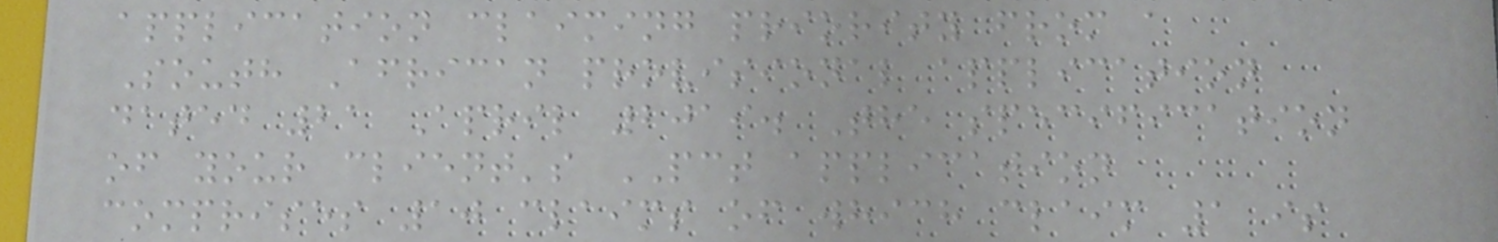application claiming priority from a
South African provisional application
dated 21 April 2019. The specification
of your client's PCT application
comprises 10 claims of which claim 1 is
